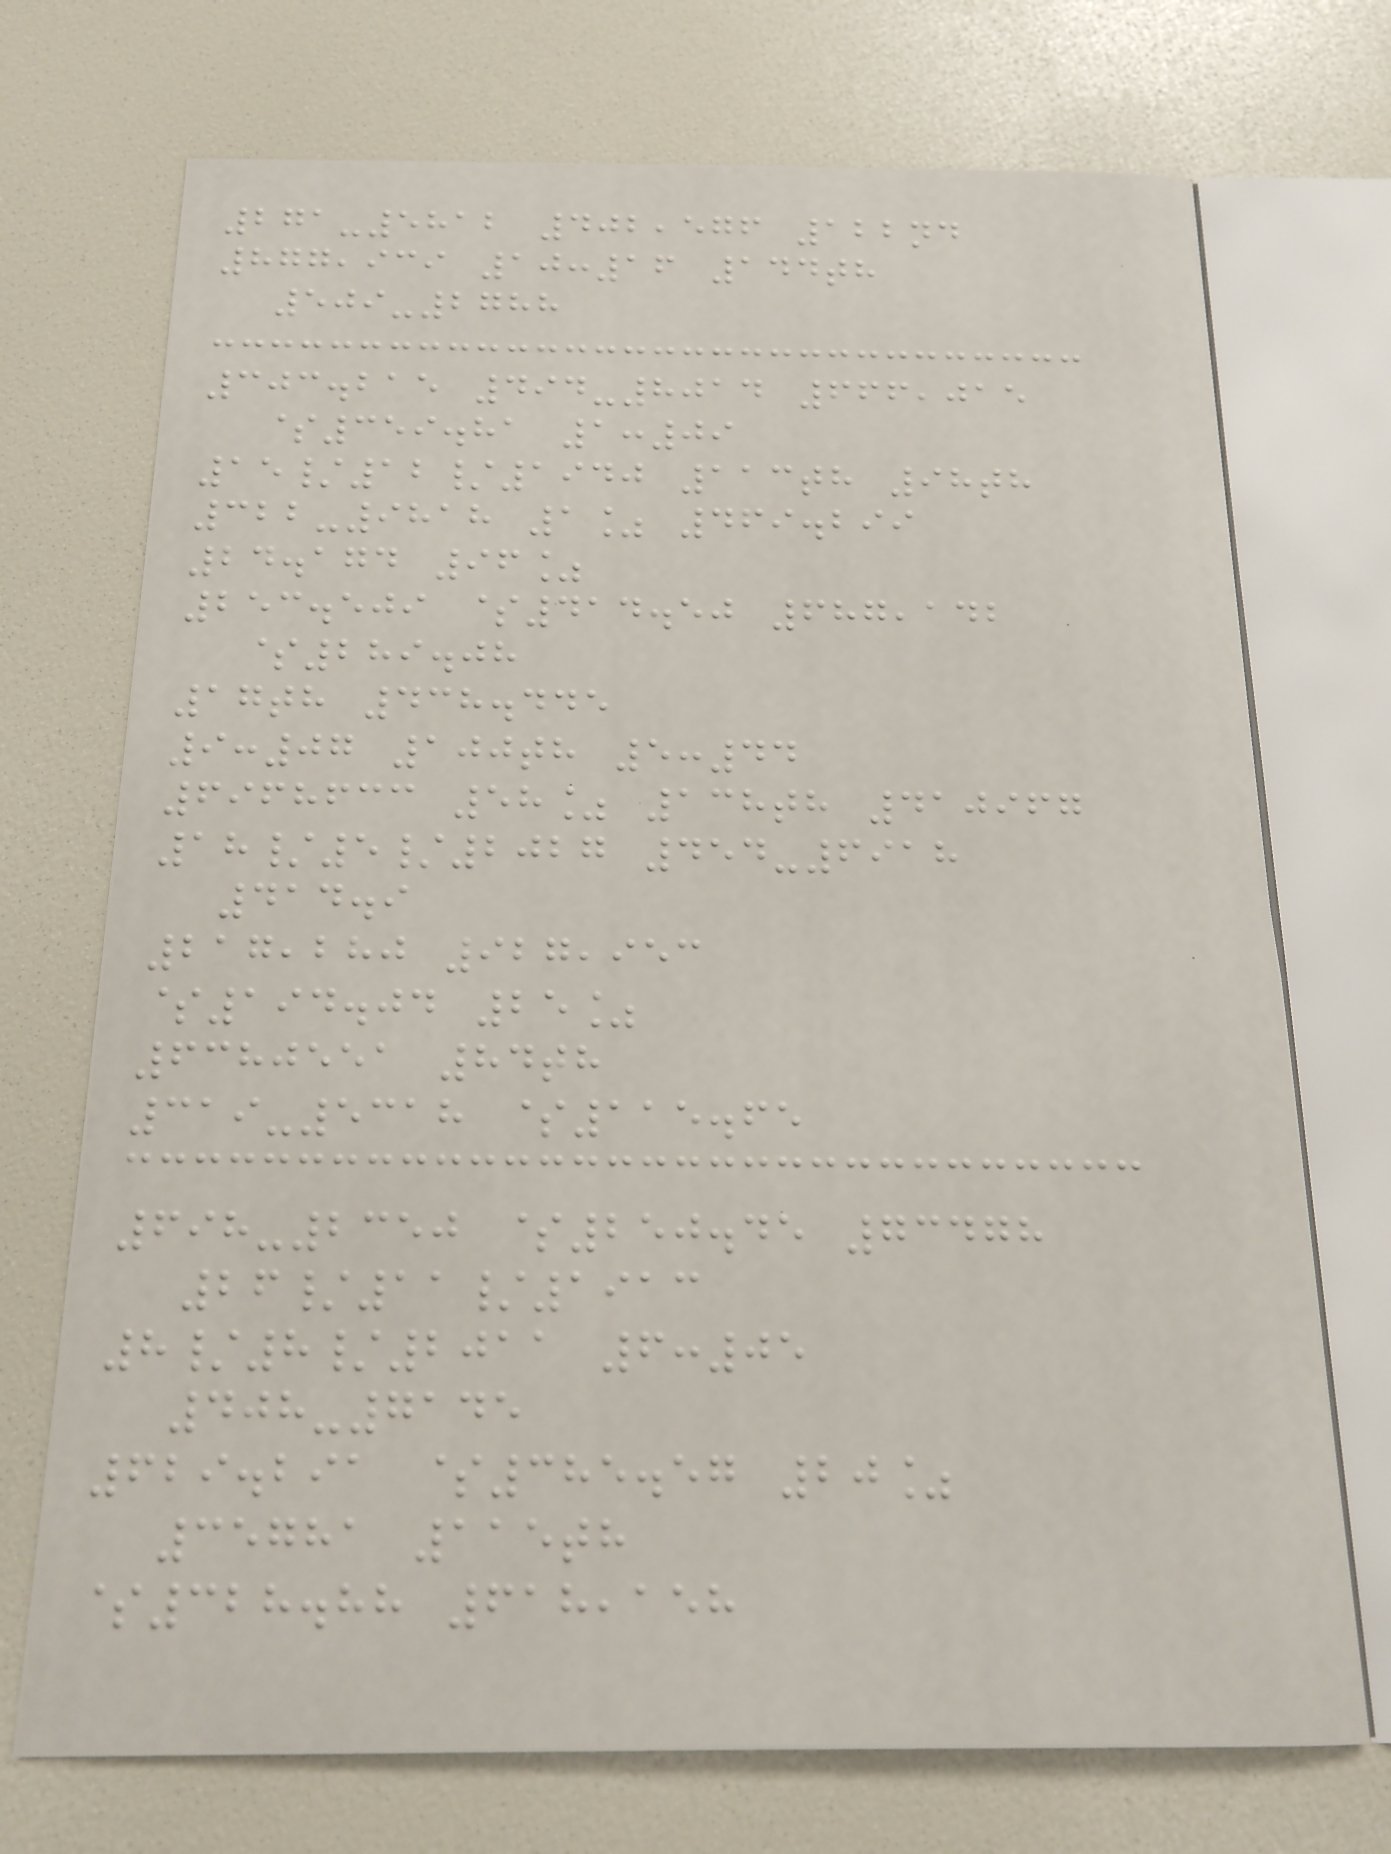271-5812 402,576 122nd
877,939 10:16 144th
509-2788
303.215 494-8014 666,015
$359.81 1:09
15/12/1940 113th 98th
322-9818 1% 469.299
24.174 96%
253.509 $414.50 687,142
$289.08
17th 438.445
9:07 100th 5:44
6968633 58% 138th 410967
18/5/2027 454-6918
414.9
217,280 927,953
$194.04 25%
6380551 84th
319-5318 $115.65
698-2350 $250.45 73478
26/11/1913
8/8/2011 6:05
408-7145
629.291 $385.57 20%
35781 115th
$328.88 618,158
